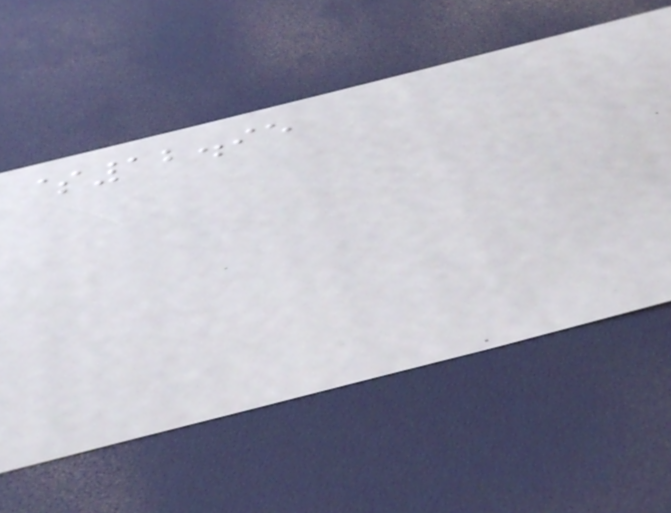$12.95
